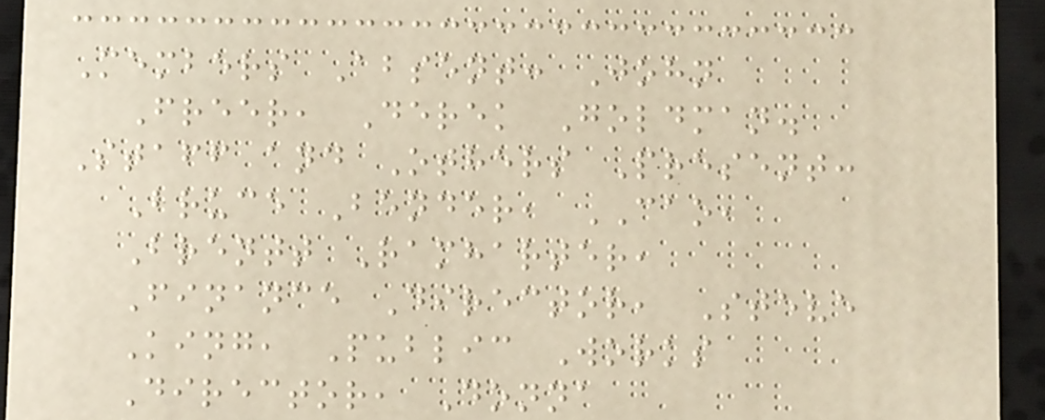Members Absent: John
Freer, Derek Goldman.
Staff and Others Present:
Bruce Bender, CAO,
Brentt Ramharter,
Finance Director, Steve
King, Public Works
Director, Donna
